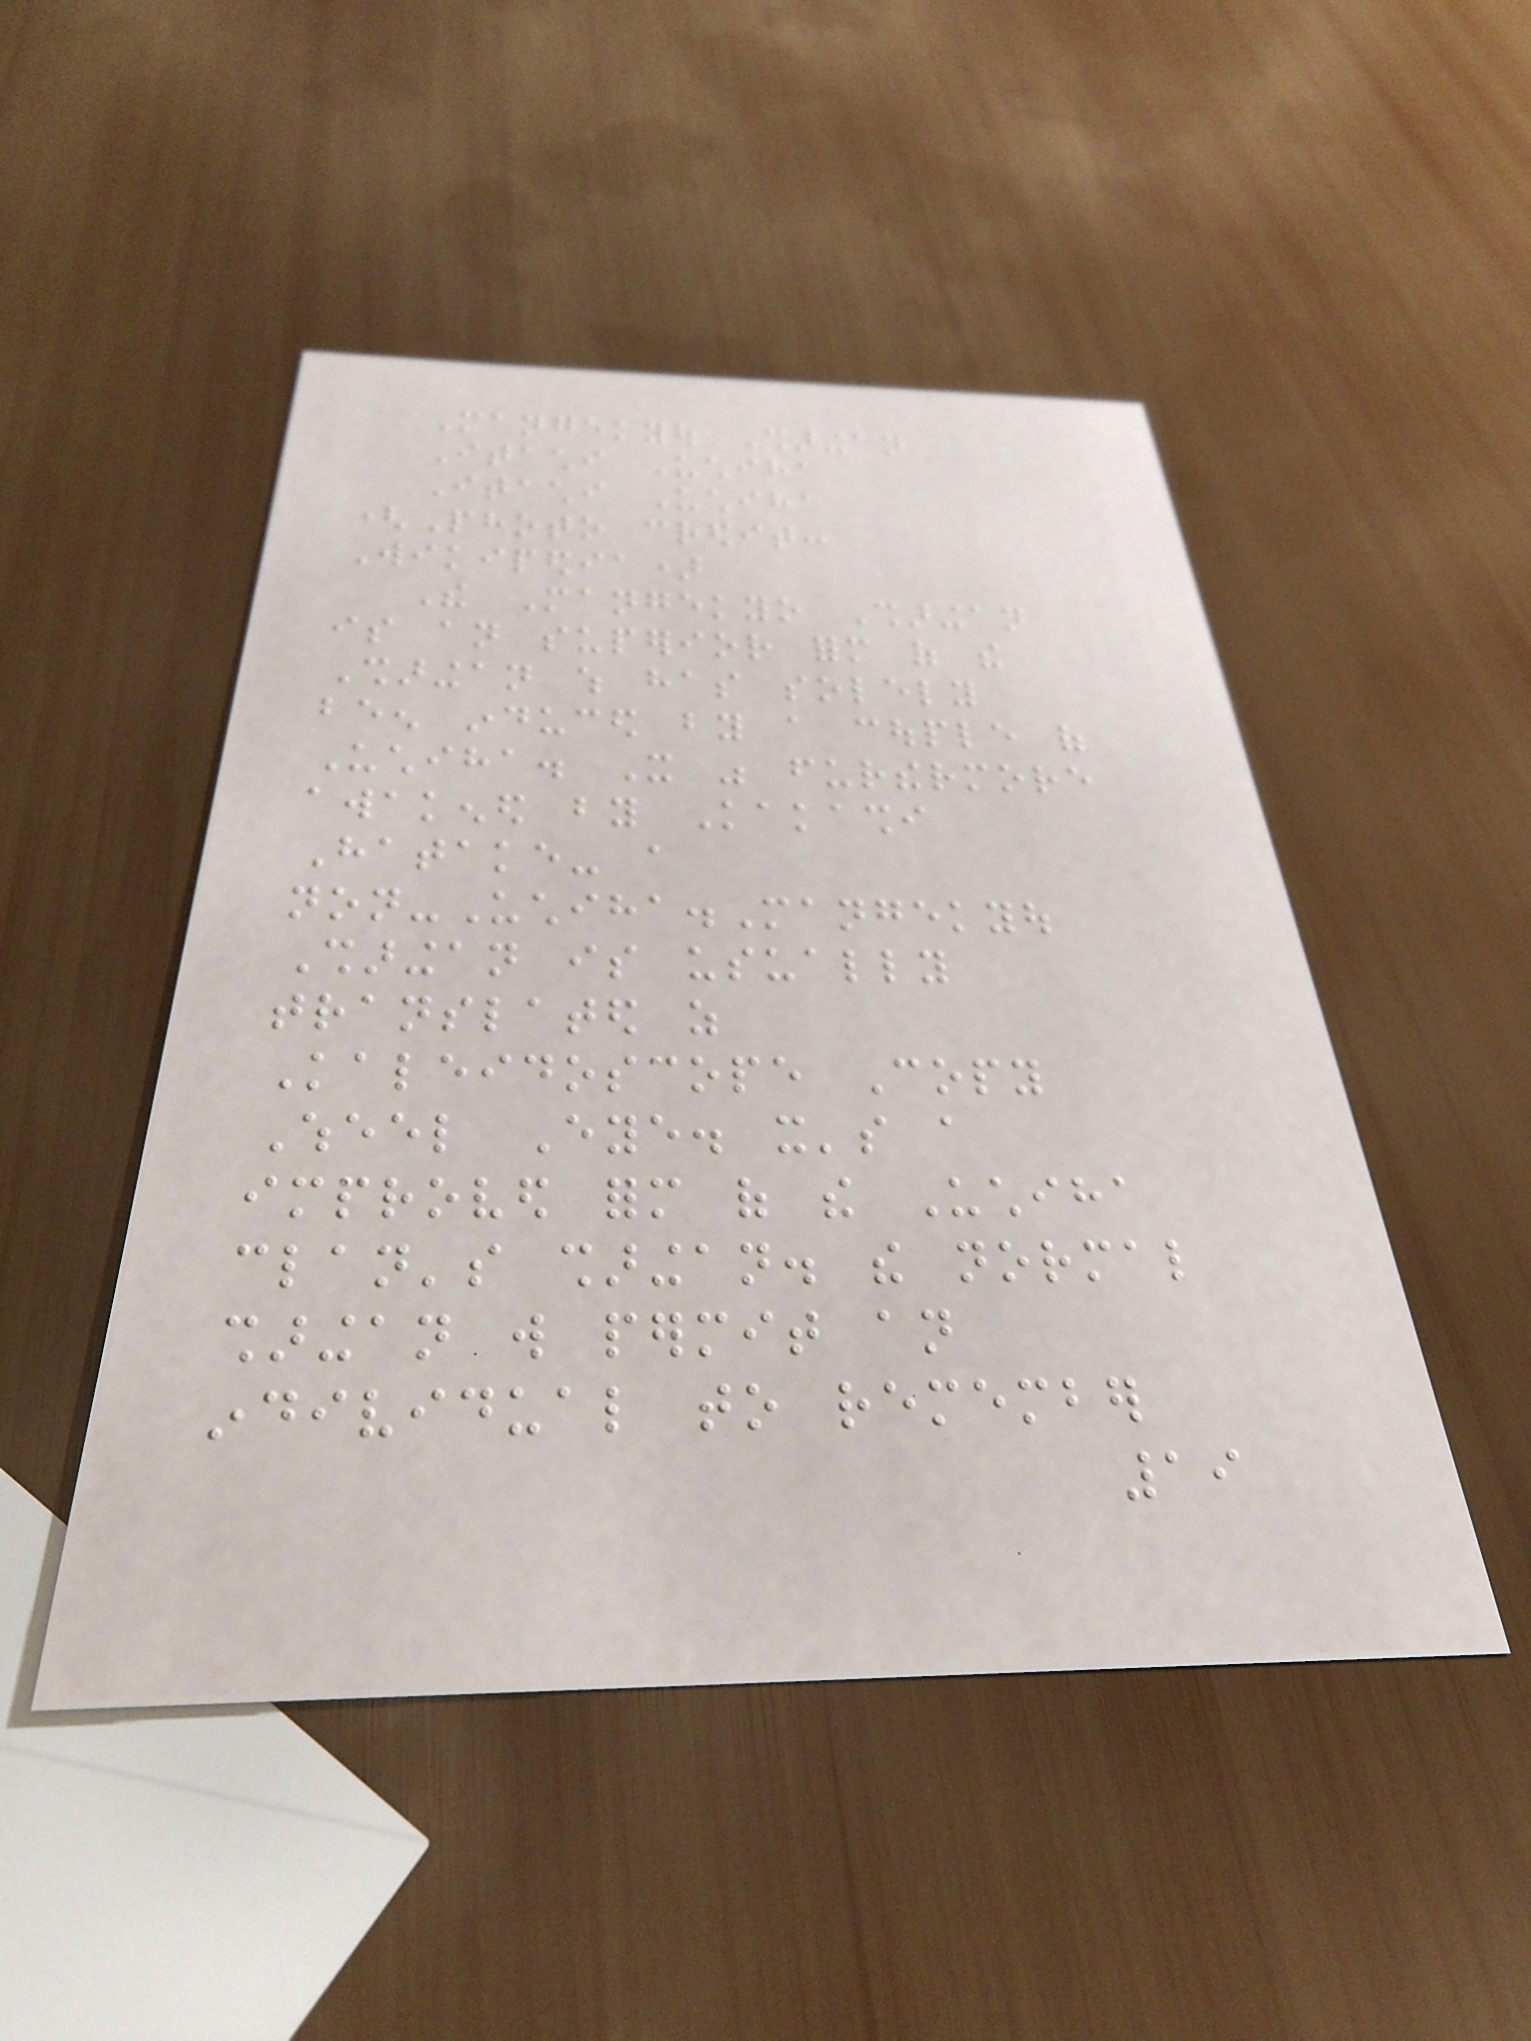Mangekyou Sharingan
Itachi Uchiha
Itachi Uchiha
(Photo credit:
Wikipedia)
The Mangekyo Sharingan
is an superior form of the
Sharingan which has solely
been induced by a couple of
Uchiha. It was furthermore
awakened by Kakashi
Hatake- a
non-Uchiha.Mangekyou
Sharingan is usually
translated as
Kaleidoscope Copy
Wheel Eye. it's a
improved form of the Uchiha
clan's sharingan. the normal
sharingan will permit an
individual to remember
19
